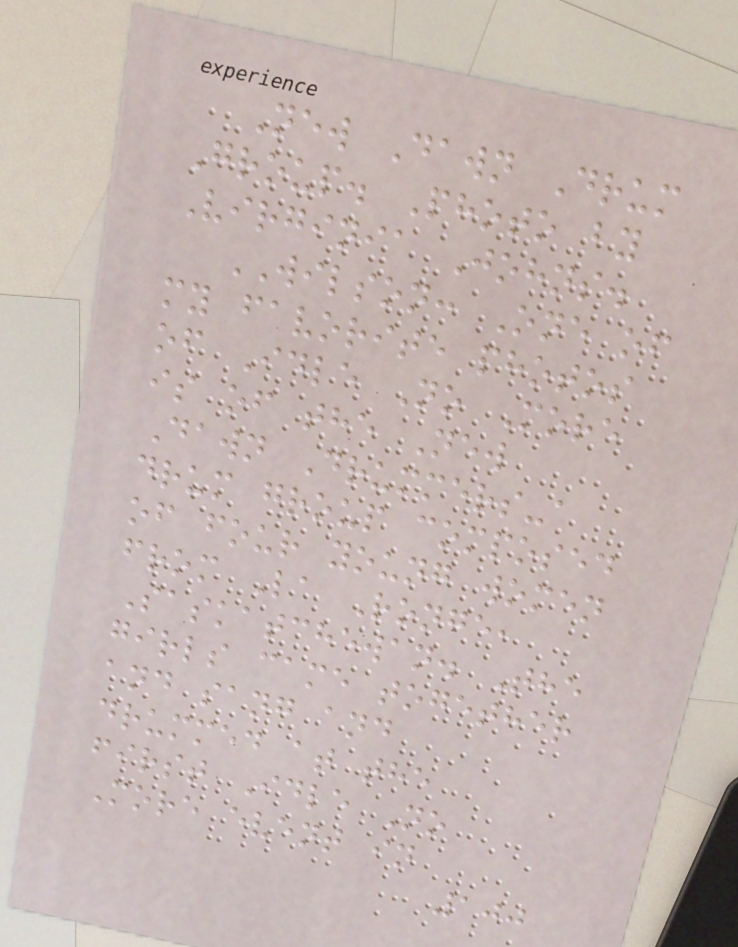New Dawn Drum
Group. Photo by
Virginia Johns.
WILSON: One of
my favorite photos
of Idle No More
is of the New
Dawn Drummers-a
drum group composed
of four young women
from La Ronge,
Saskatchewan. The
girls came together
and sang and
drummed at the
first Idle No
More event in
100
